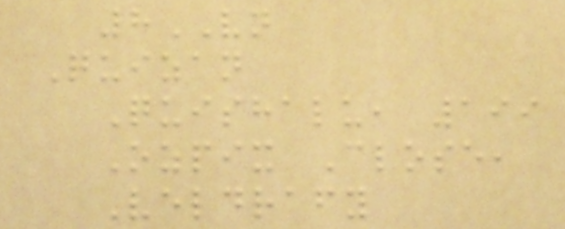8VN
Quizan
Quishalu, 199
Ozpix Close,
Veldrafy
